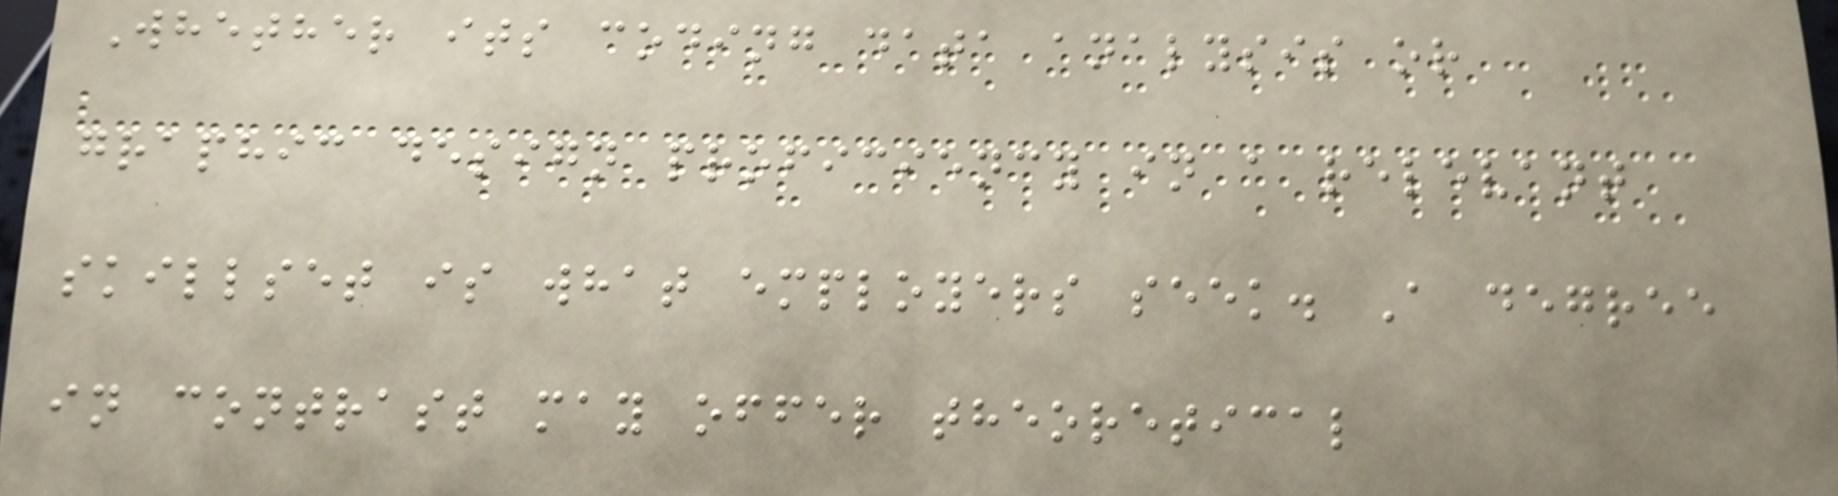Whether its coding data analysis or
graphic design proficiency in a relevant
skillset is what employers seek. A degree
in contrast may offer theoretical
